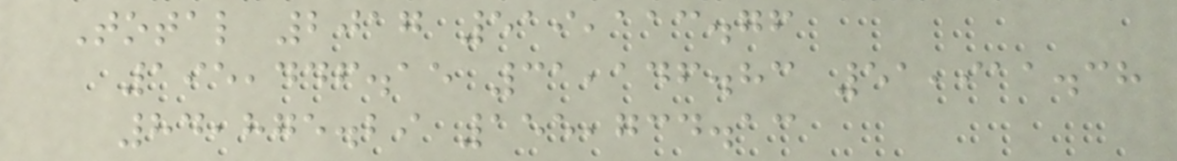Total 2017 519,113.76
195,446.15 31,146.83 51,911.38
84,875.29 155,734.13
